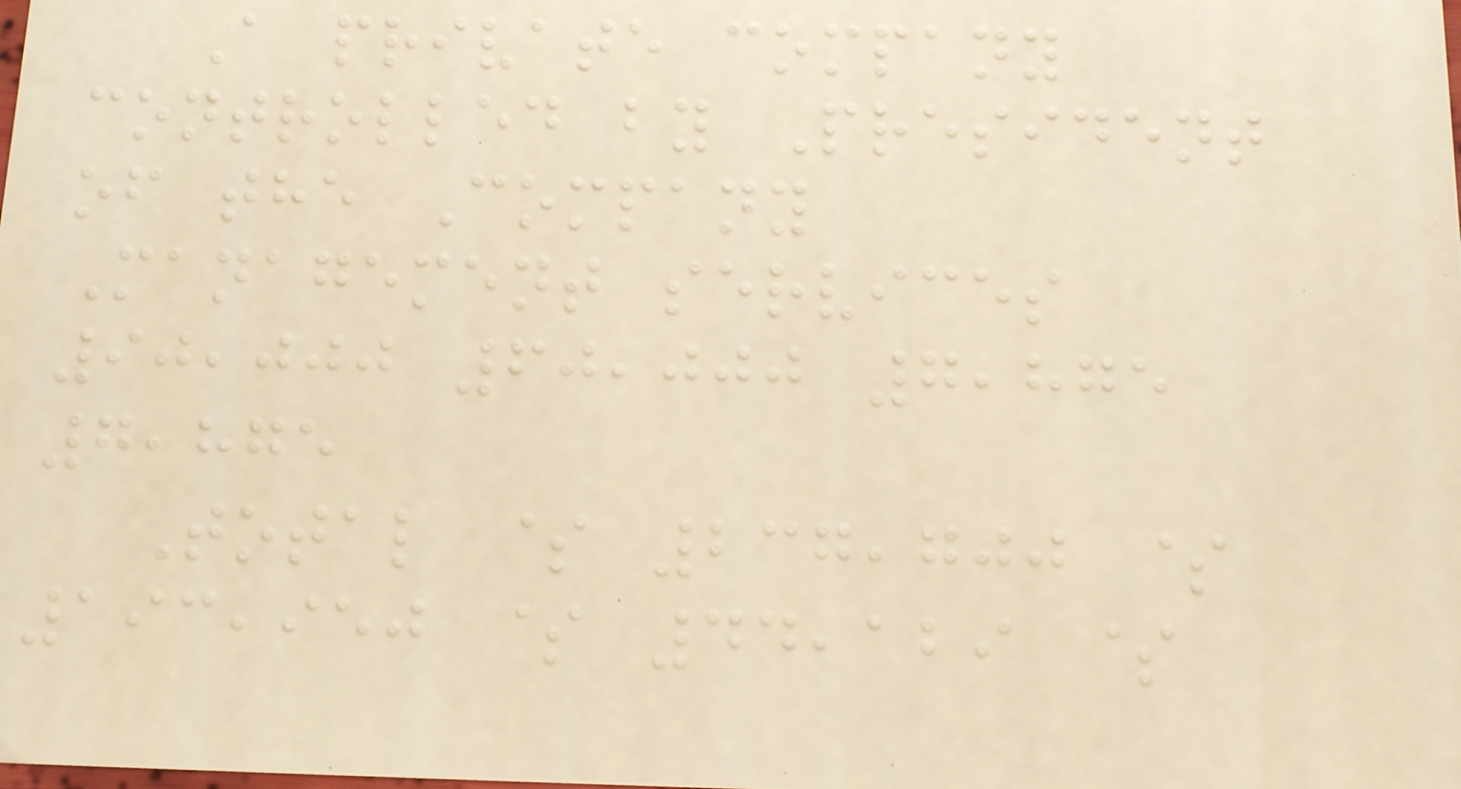A private company
controlled by President
of the Company
Management services
90,000 60,000 7,875
7,875
Total $ 237,700 $
193,950 $ 44,129 $
